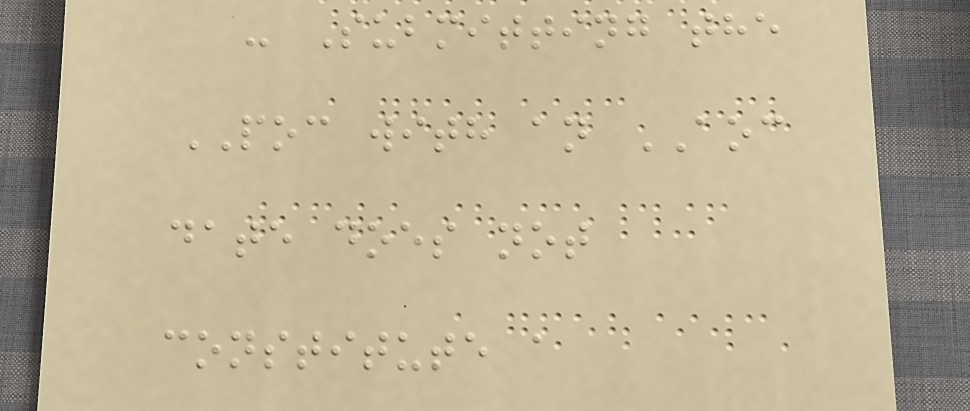- Submitting the
POC with an AOC
date does not
constitute a
